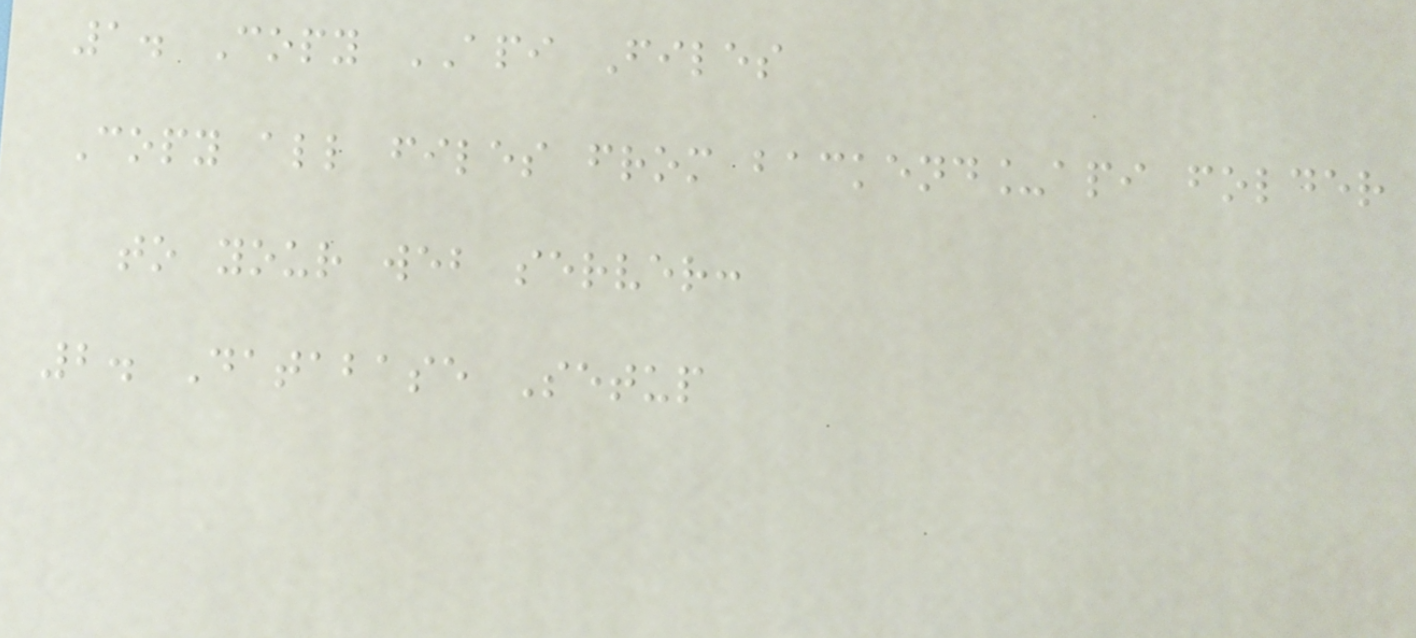1. Copy API Files
Copy all files from backend_api folder
to your web server:
2. Database Setup
